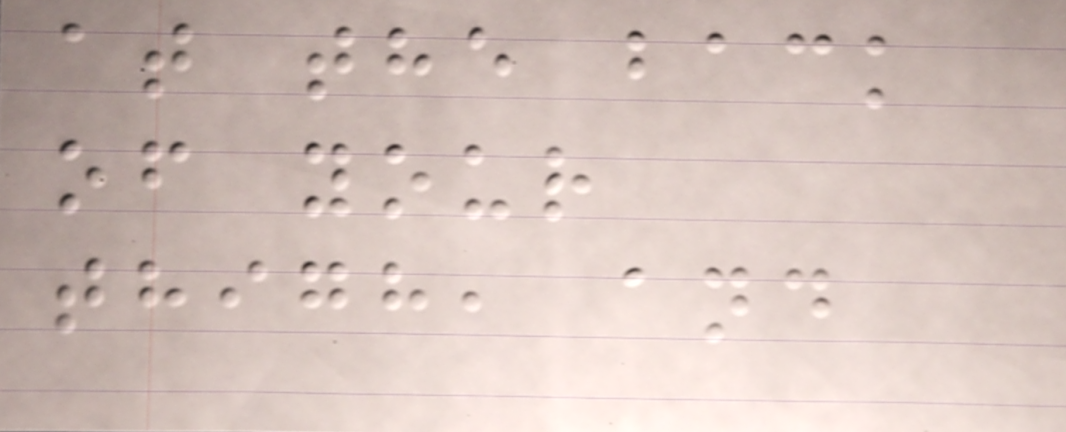at the back
of your
thigh, and
